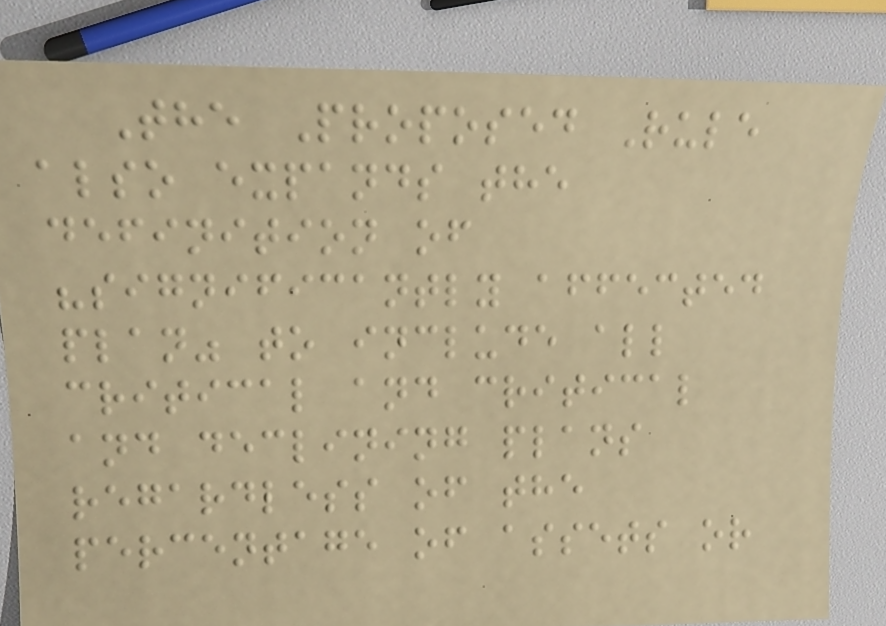The Proposed Rule
also expands the
definition of
"significantly affected
plan" to include all
critical and critical
and declining plans
regardless of the
percentage of assets or
